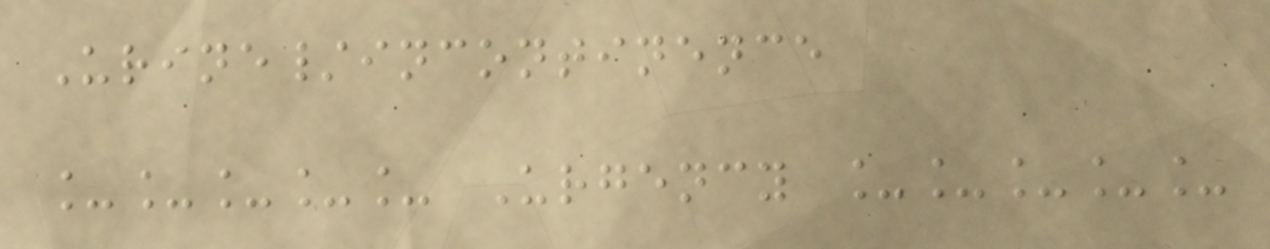Urine/incontinence
_____ Urgency _____
